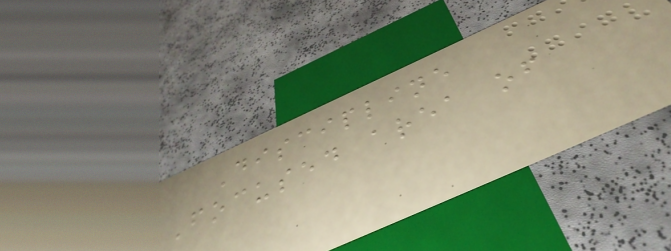Discipline
Focused area of
